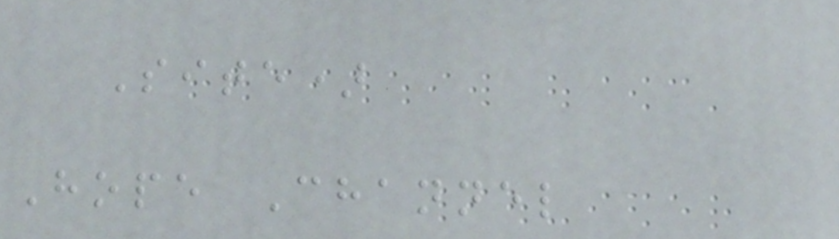Site)
Hope Channel
